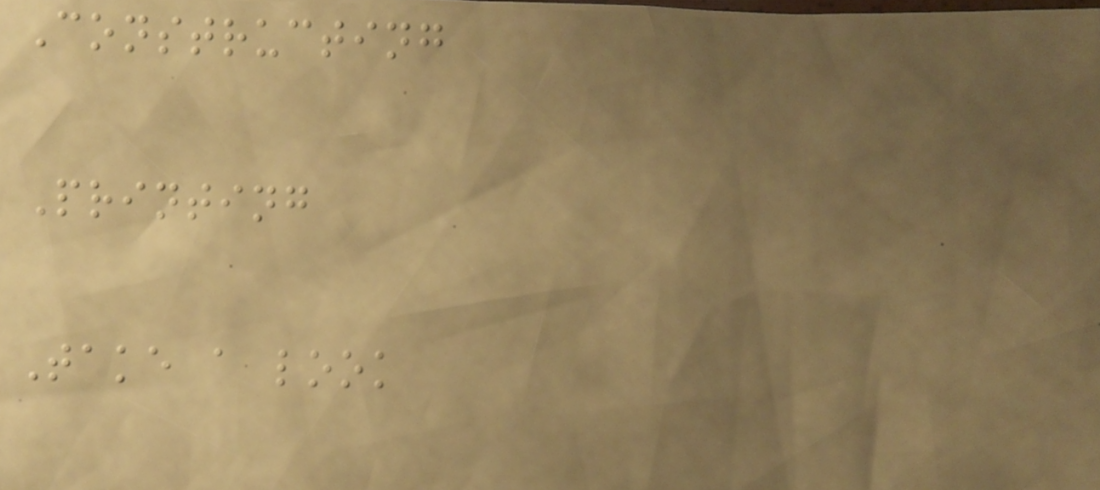Constructing
Printing
Take a look
